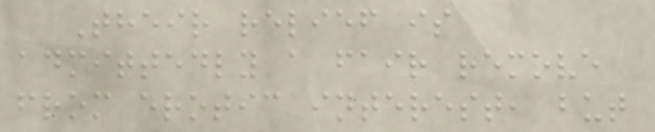Their relief is
admittedly a fair remove
from erotic interest, but
